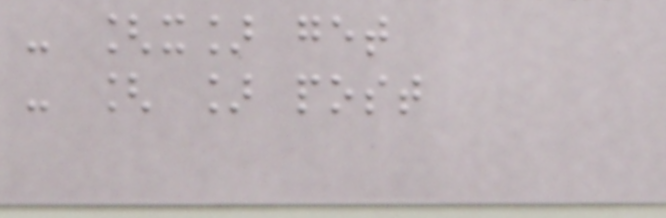- [x] get
- [ ] post
